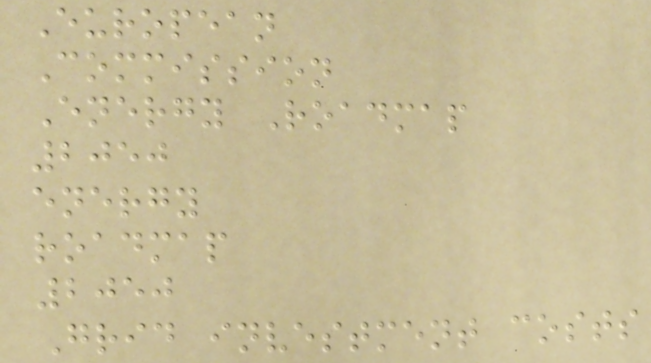European
Commission
Energy Roadmap
2050
energy
roadmap
2050
Grid investment costs
